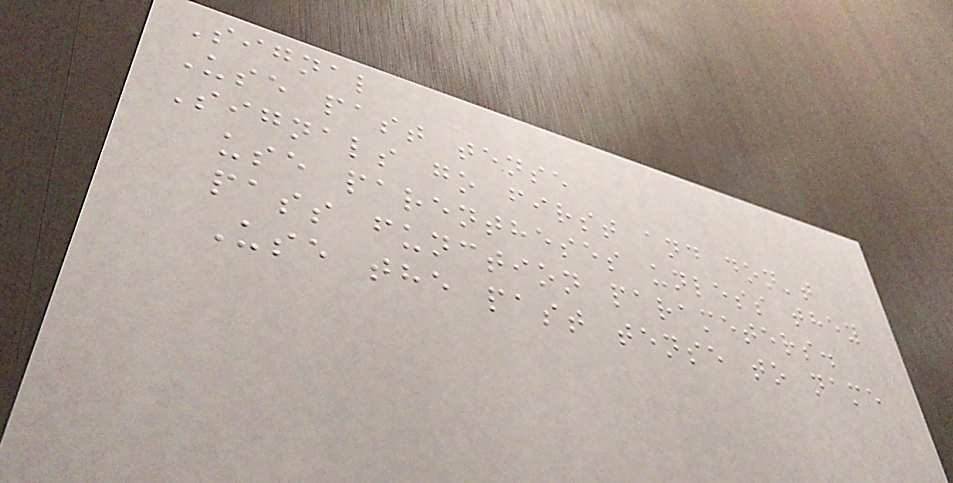Signal
Use past tense
Signals go first and don't
use parentheses unless they
pass function parameters.
Use the past tense to name
